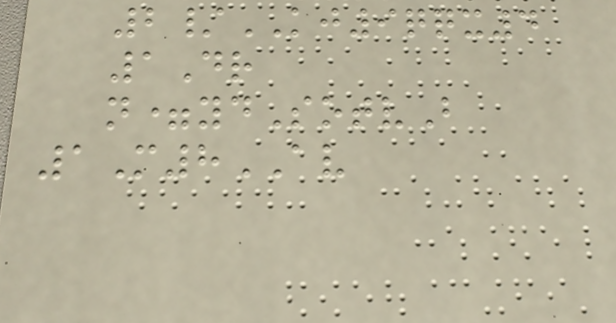2/KJ9qqx4
1Dr
n=ydSotvB
1M8AV
